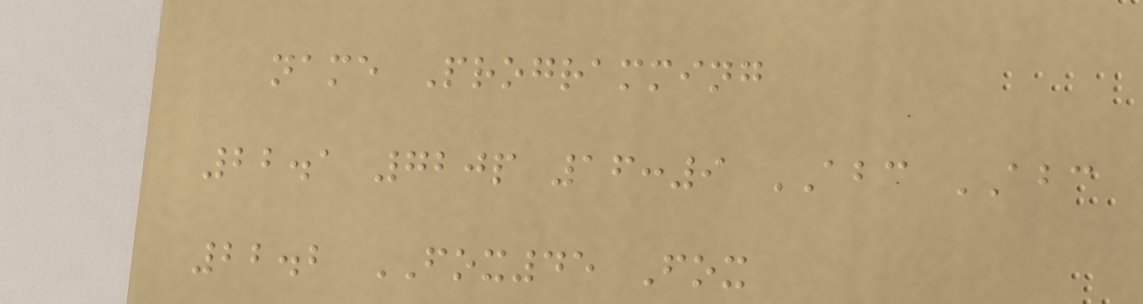name Programming
22.1 720p 16:9 ABC ABC
22.2 FOX45 Fox
